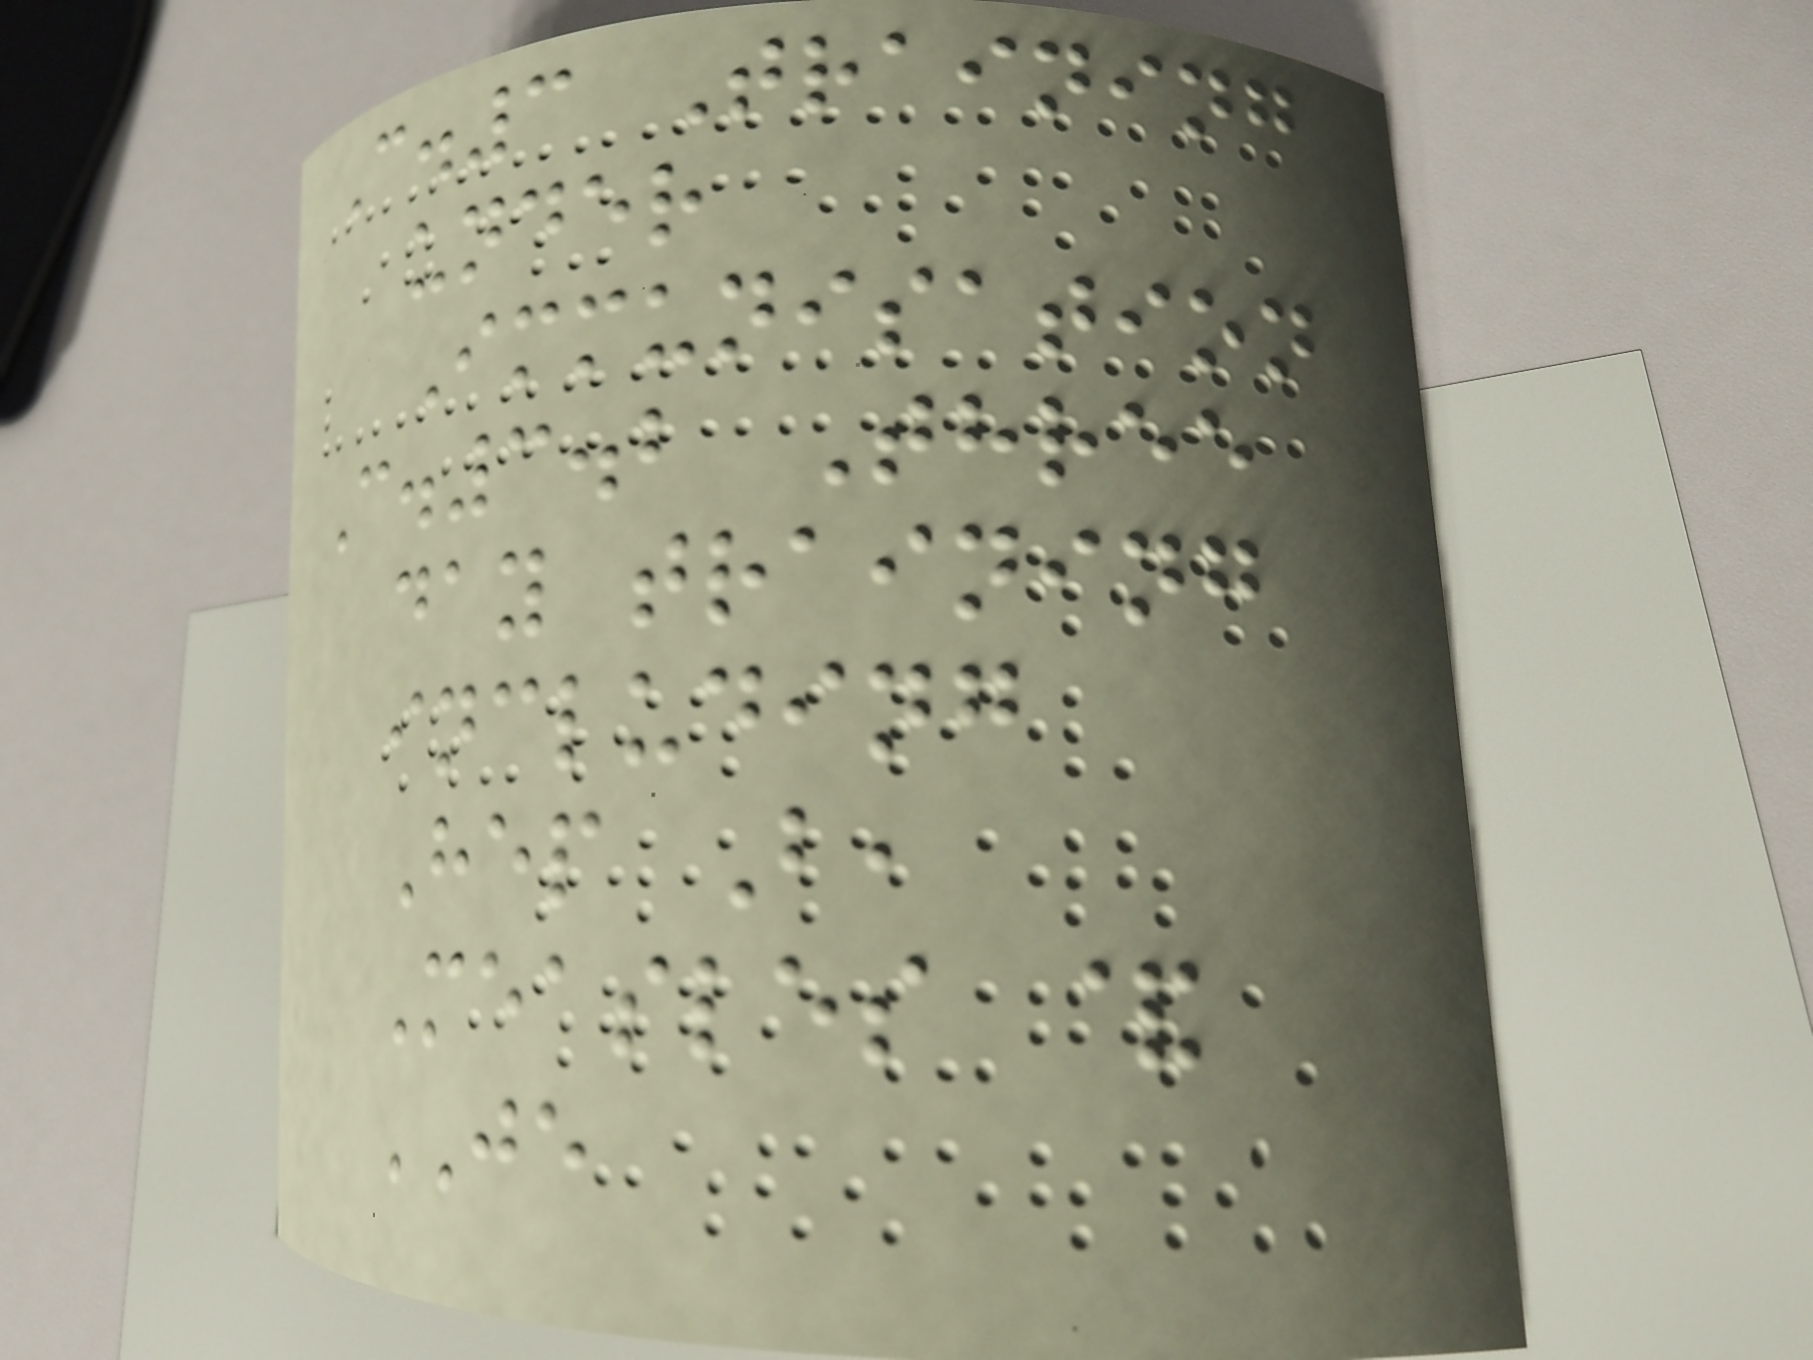C.3 Training
under
Immunisation
C.3.2 Three
day training
including
Hep B,
Measles &
JE
